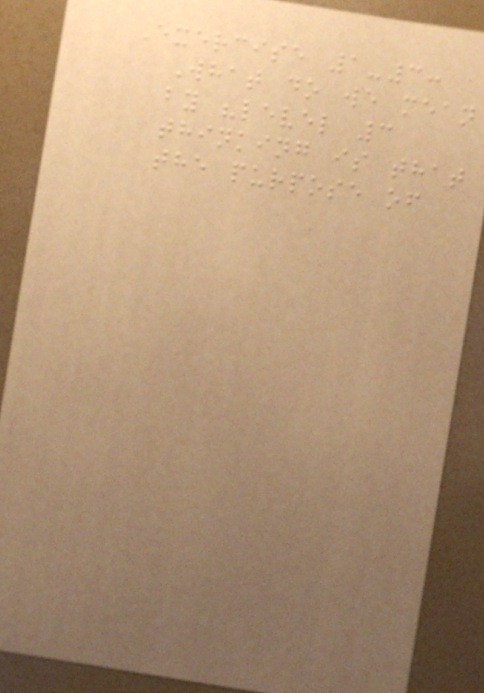Exercise 1-3:
What do we mean
by "level 3
thinking is that
the purpose of
